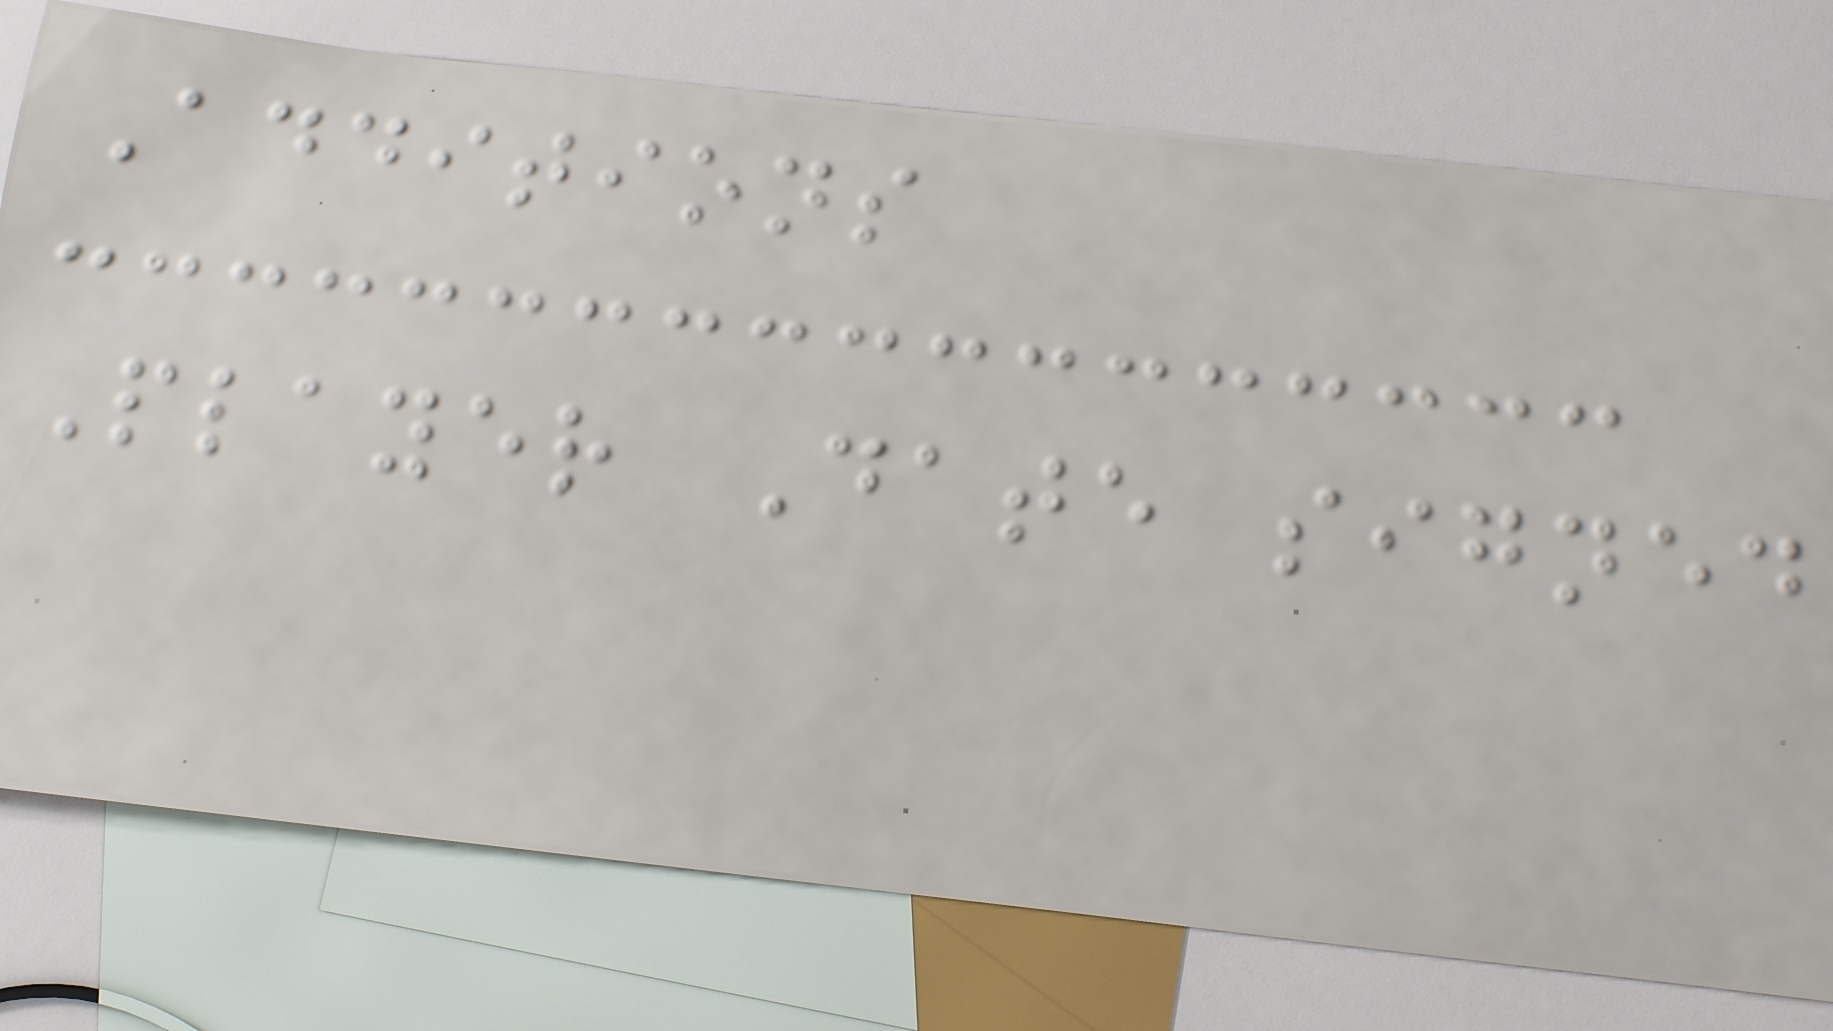Additions
Player Date signed
